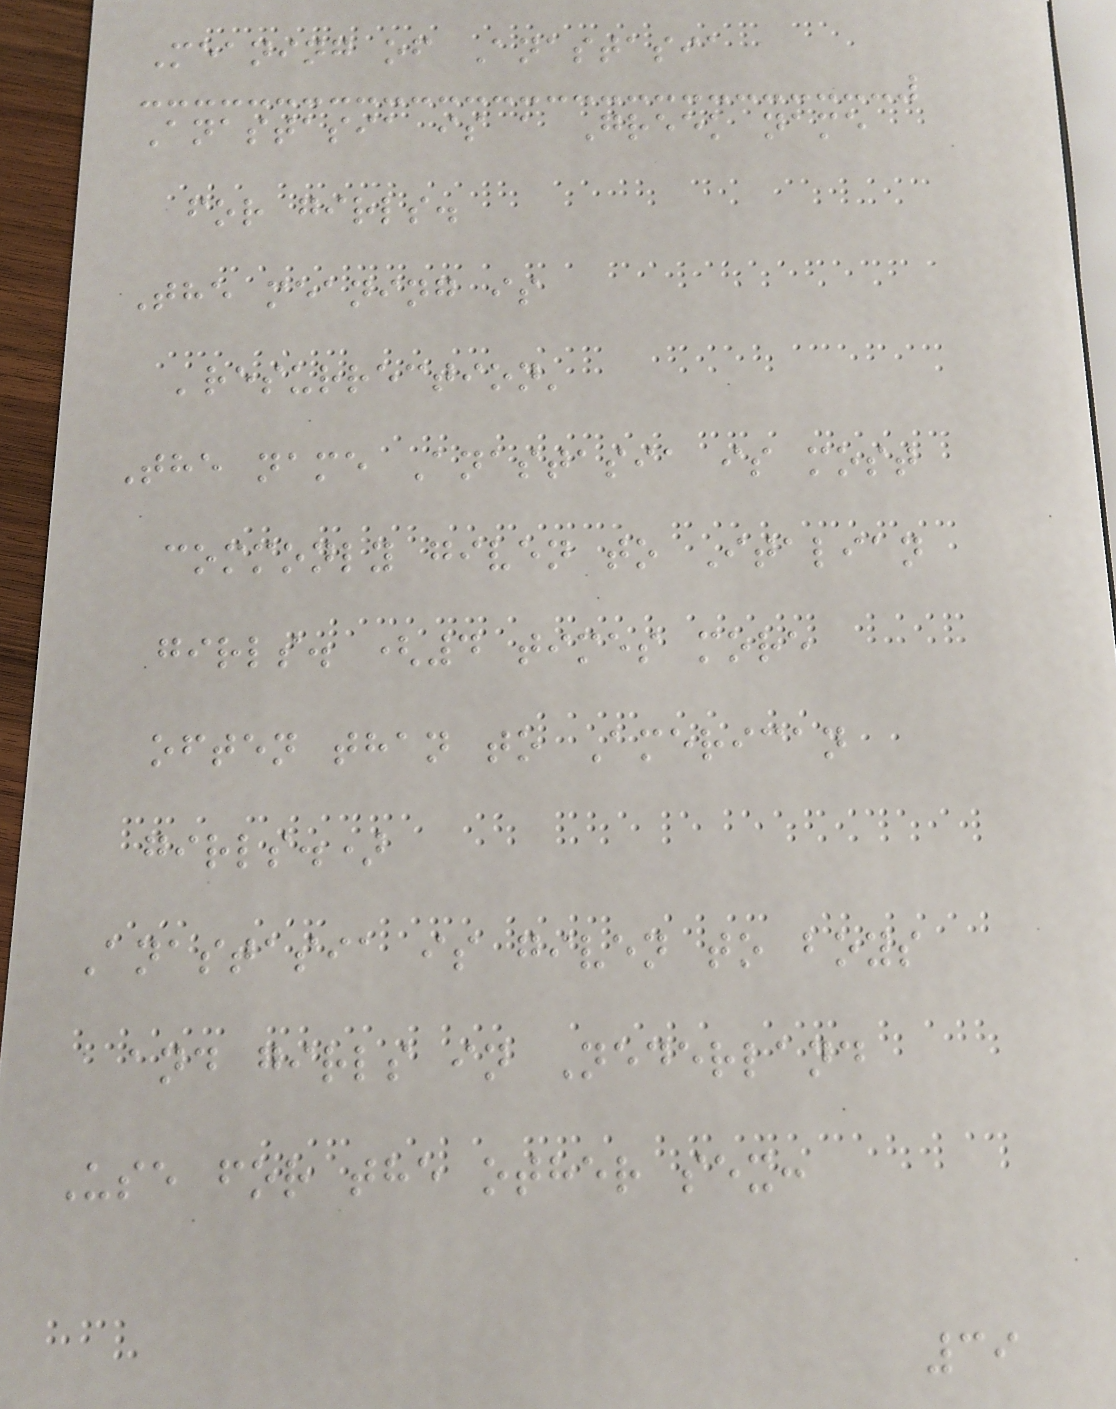Meaning of Anastasia
Anastasia is a Greek name
for girls.
The meaning is
'resurrection'
The name Anastasia is most
commonly given to Italian
girls. (4 times more
often than to American
girls.)
Anastasia is given to boys
and girls in Nederland
Use for the other sex:
39
